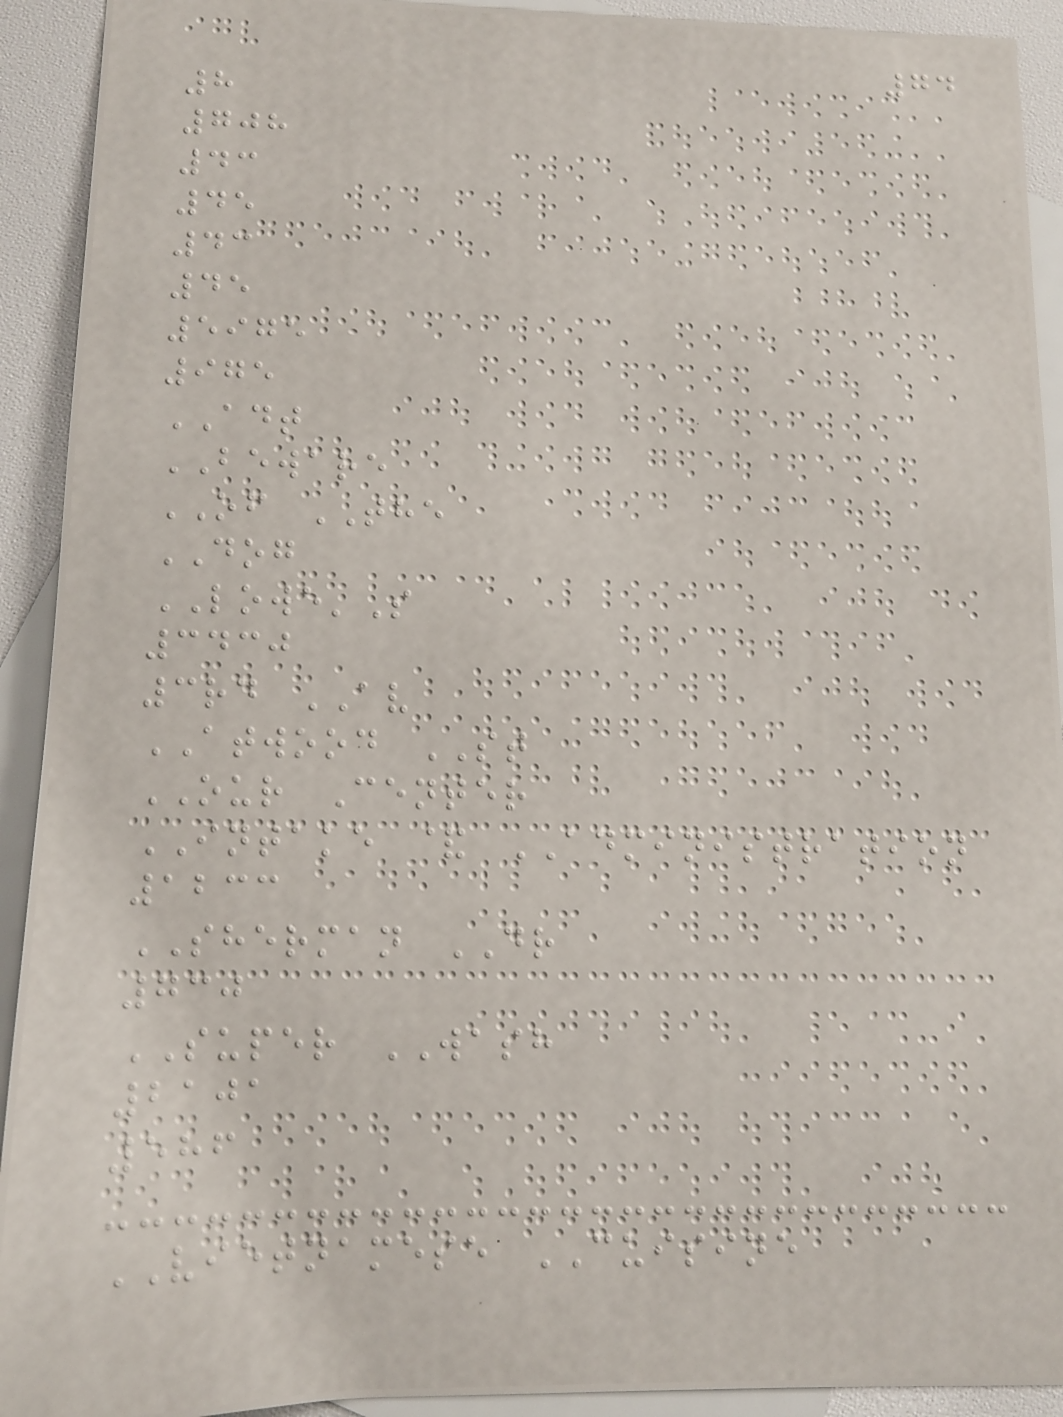74
8
708
43
45
43
45
5975
975
ADT
BEWARE
OF THE
DOG
LOWE'S
3430
3rd AV
ATWOOD ST
OUR Center
INTAKE & ADMINISTRATION
1233
SHERMAN DR
730
SUPER WASH
2101
586
VIETNAMESE CUISINE
